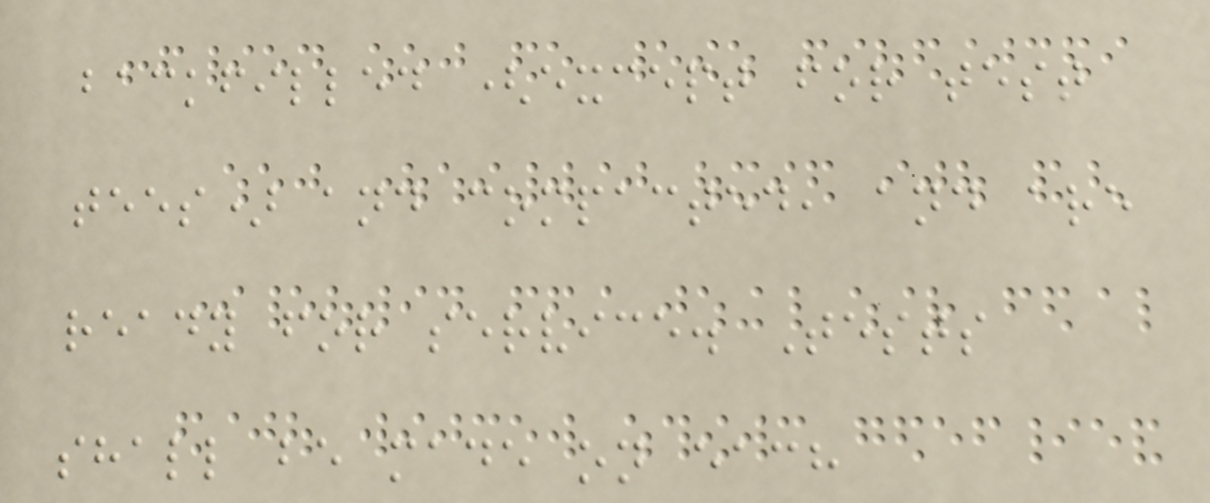backfilled (except for test
tees) and compacted, and are
ready for service. Tests
shall be made on each
